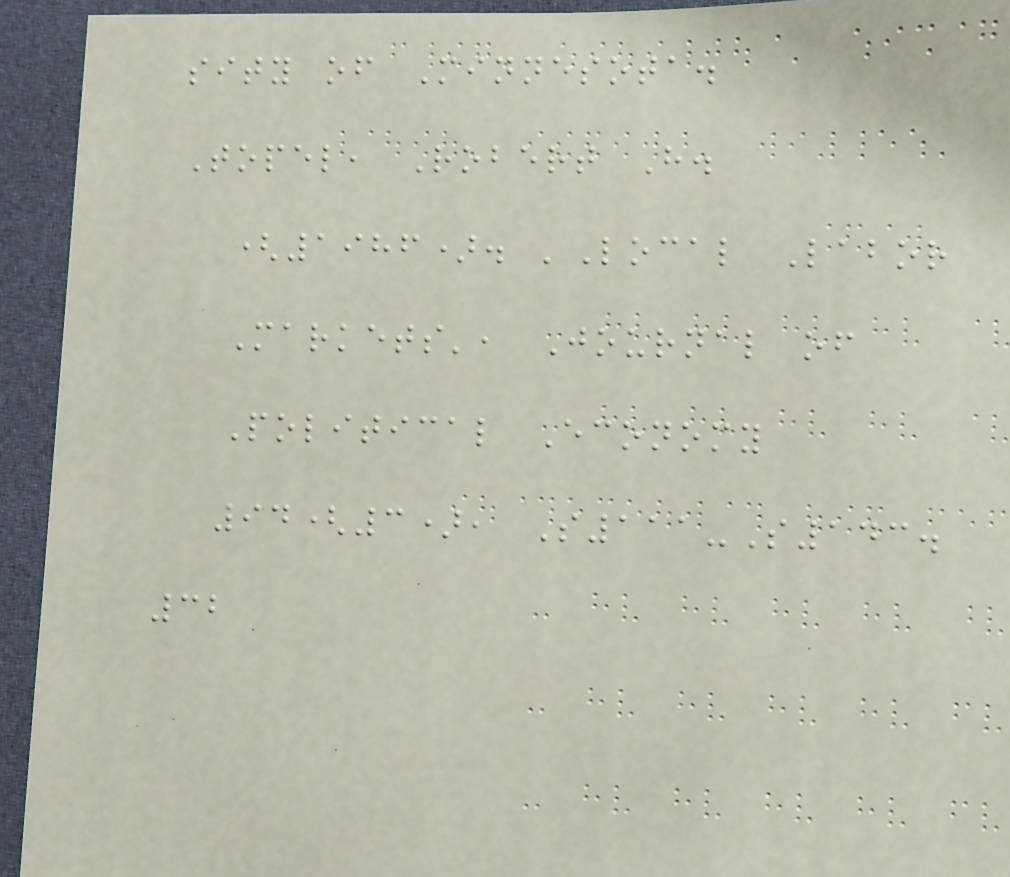sity of Minnesota.
Topel, Robert H.
(1986). 'Local Labor
Markets', Journal of
Political Economy
94(3), S111-S143.
32
